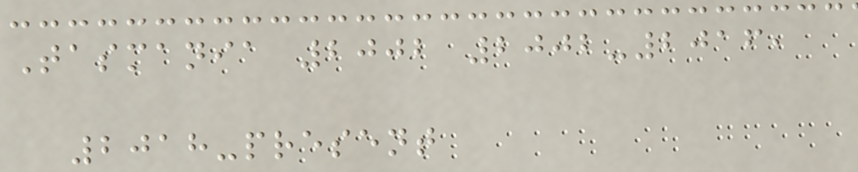Tasmania 2002 2002-2016,
2018-present
